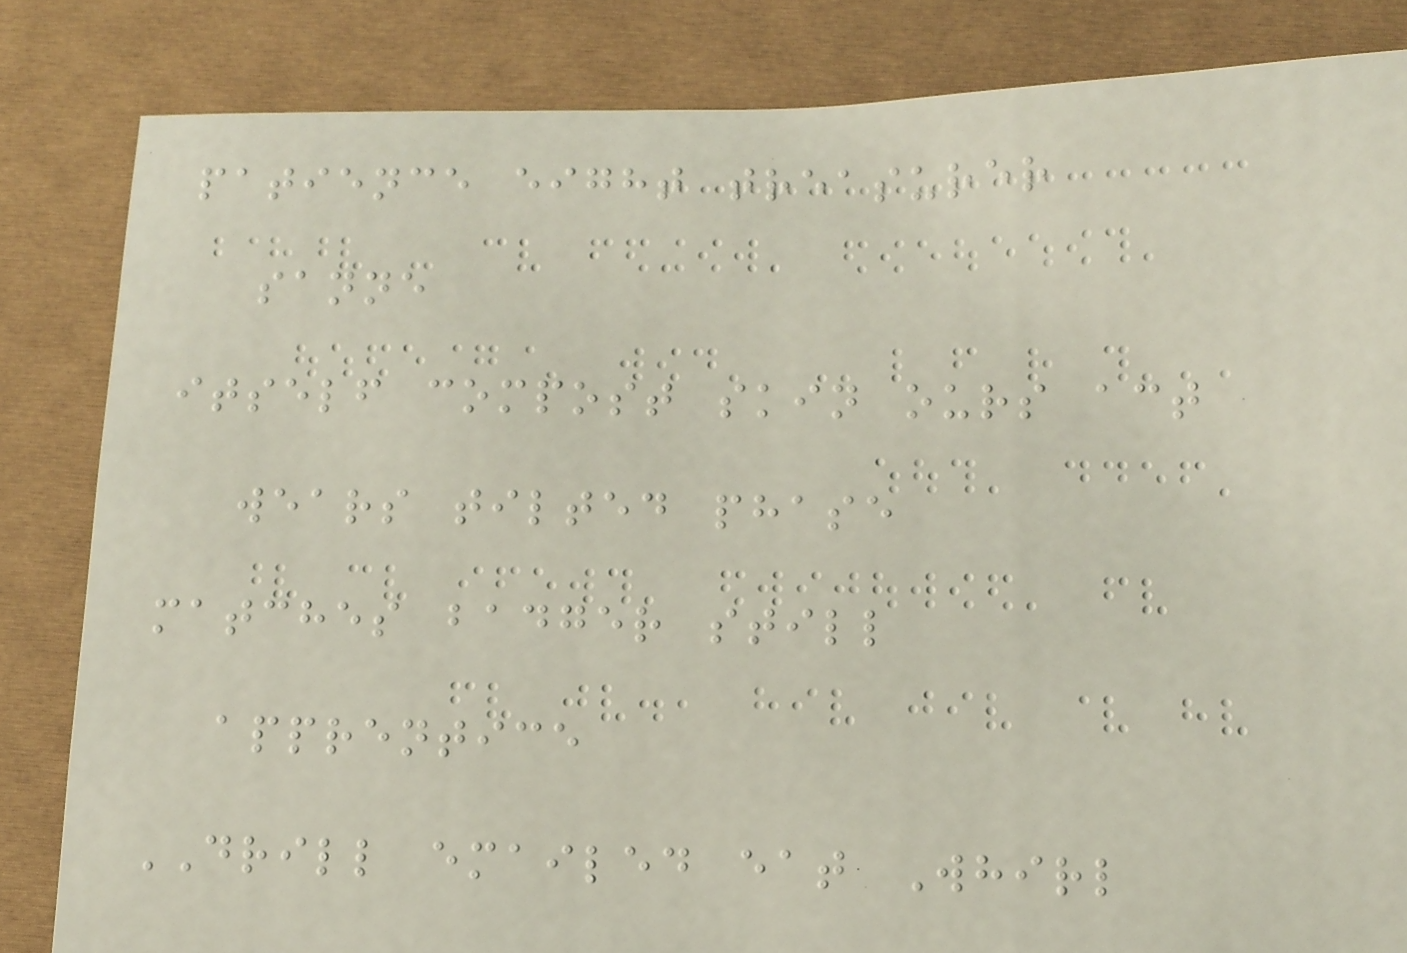patience eight treasurer
sanne
itself compost skin ours act
wears tilted phase
matches badger still
apprentice
DRILL emailed eat Whirl
